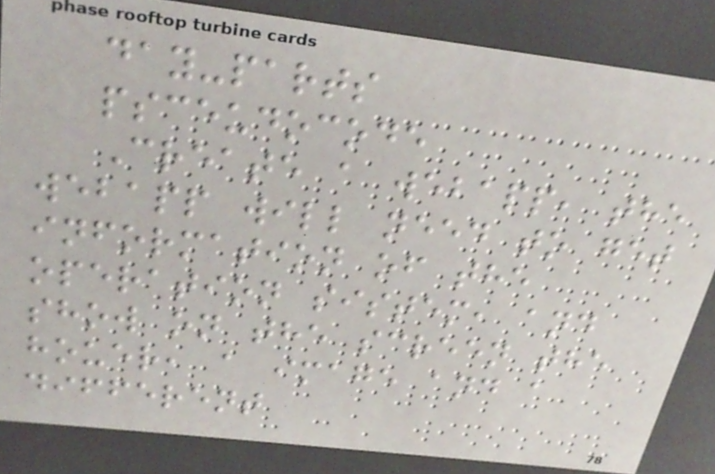day-parts
psceudocode
Create a webapp, the
webapp will need to get
information of the
operation sistem, and
show on the screen the
houer, a image and a
different
